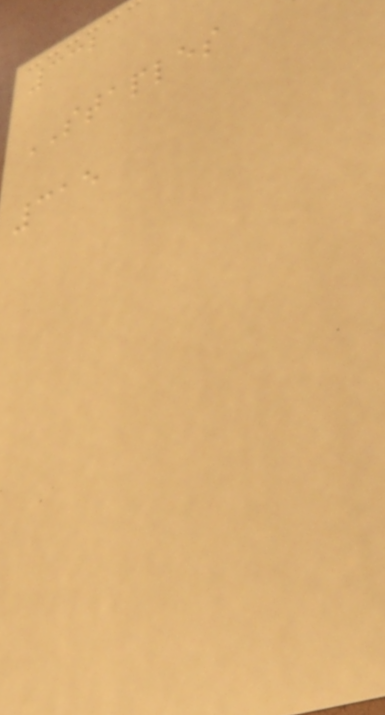332
STAPLES
315
